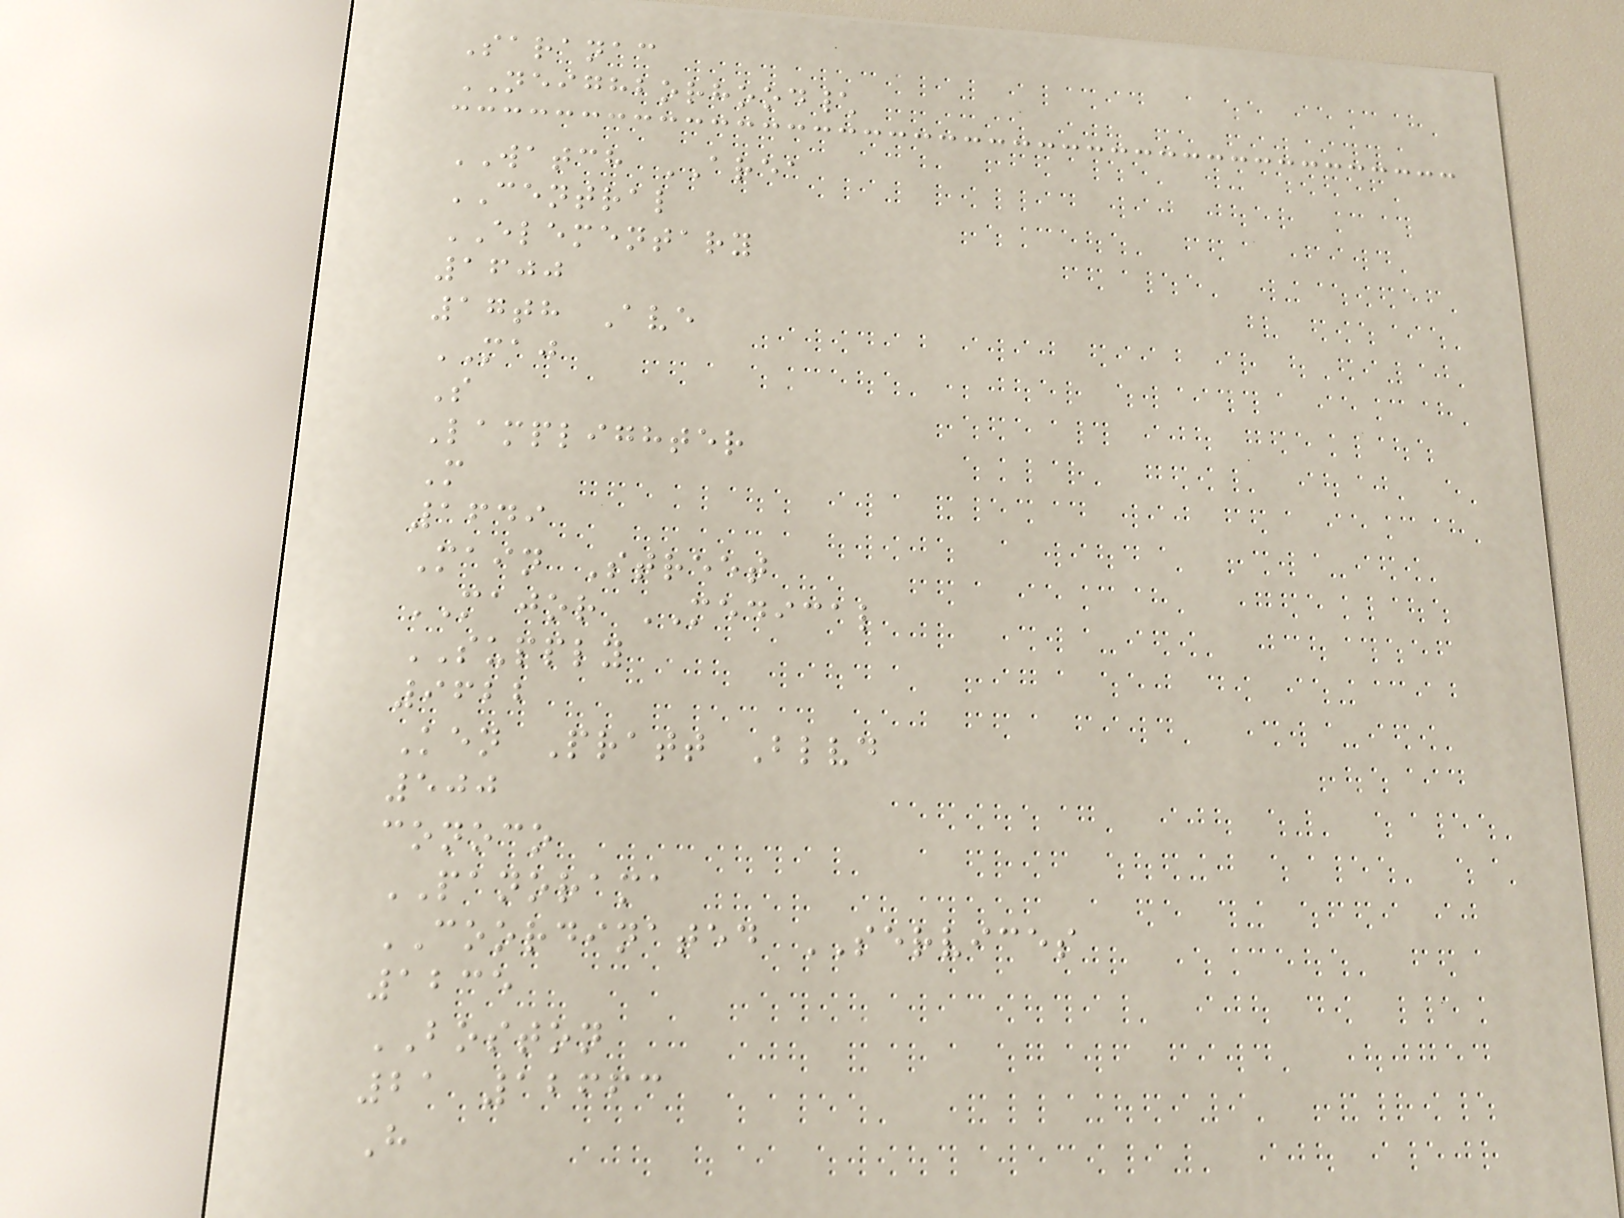Saranac
NEIGHBORHOOD\
WATCH AREA
CENTRAL
ELEMENTARY
1600
17th Ave
MAJ
S
Lamplighter
M
1649
Main Street
MAJOR MEDICAL
SUPPLY
9622
Ken Pratt Blvd
500
conoco
PANORAMA
COORDINATED SERVICES
1235
BOSTON
21 12663
H
